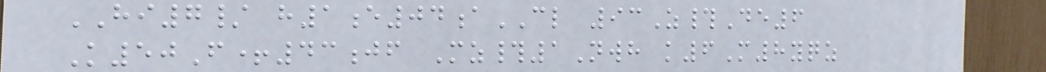HI7/ h1e04aCL 93Z#De6
K50F+43jf Mz#1Nwh k6M8yqz
